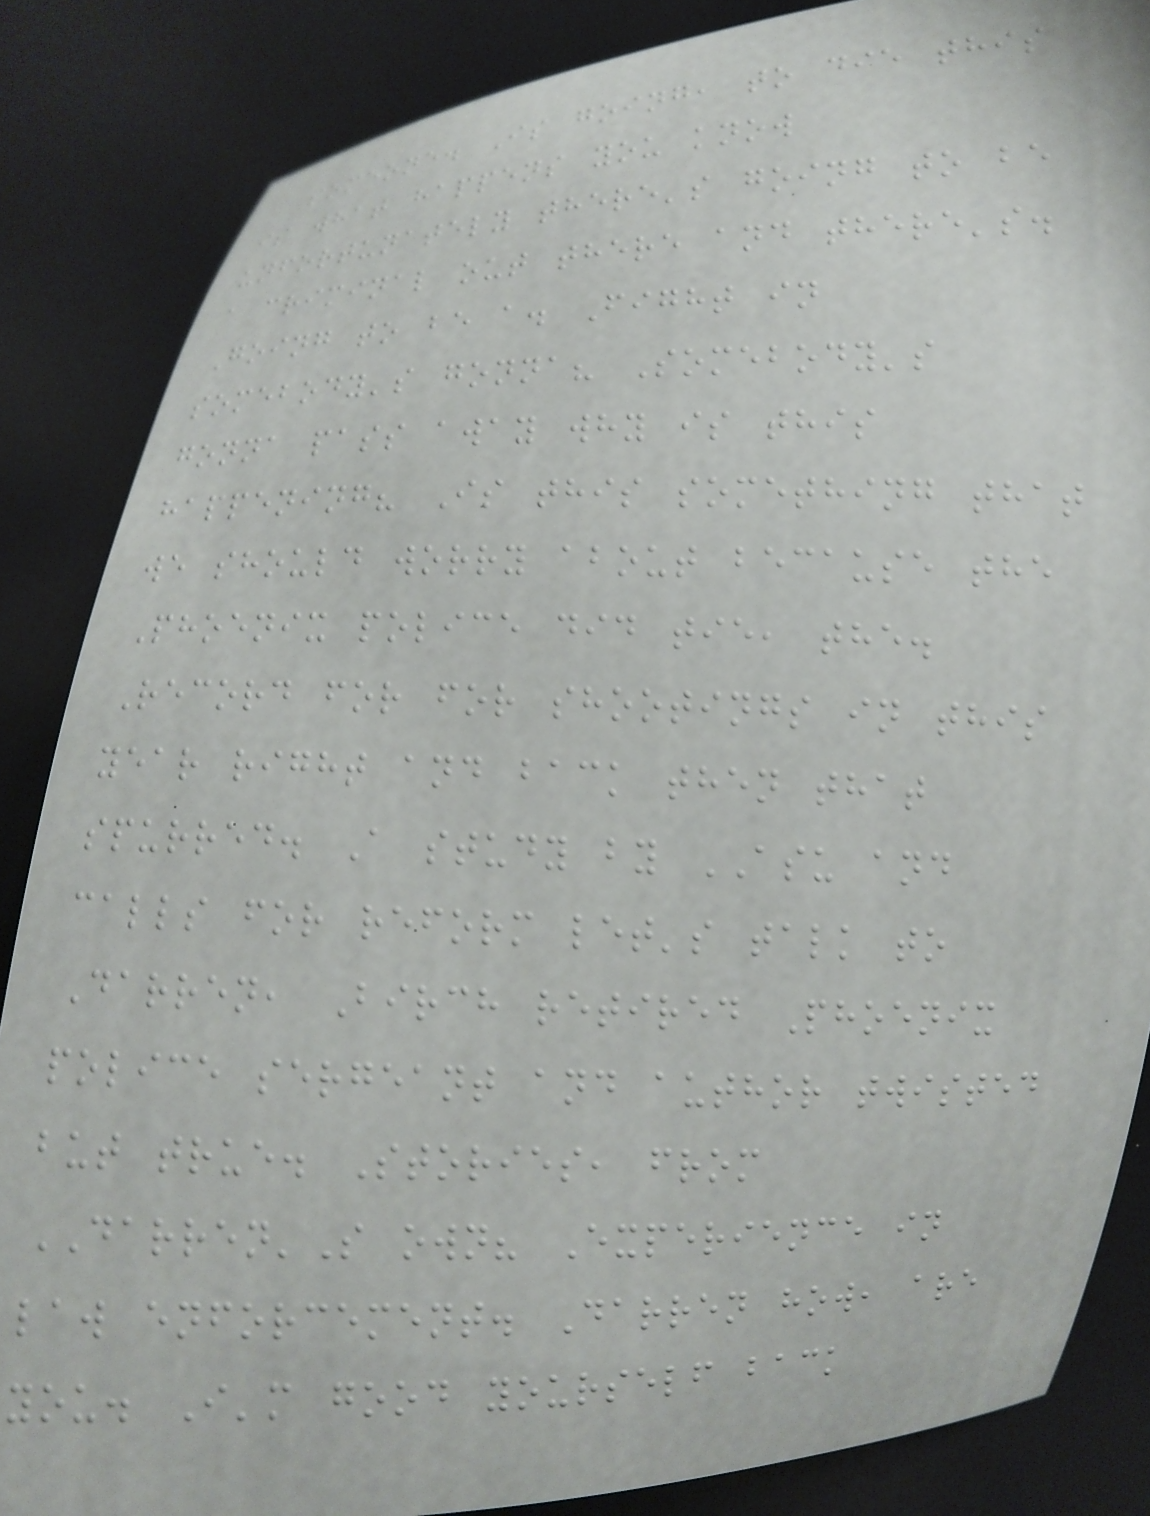someone. Is going, to die this
is what happens you know
unfortunately there's going to be
a criminal out there and there's.
Going to be a. Fight in
somebody's gonna? Somebody's
gonna pass away why is this
happening? Is this something that
we should worry about because the
Phoenix police did tie, the.
Record for for shootings in this
year right and back then that
spurred. A study by ASU and
calls for reform let's talk to
Darren, Birch retired Phoenix
police sergeant and author twisted
but true. Stories, from
DARREN'S own? Experience in
law enforcement. Darren how, are
you. I'm good yourself back
